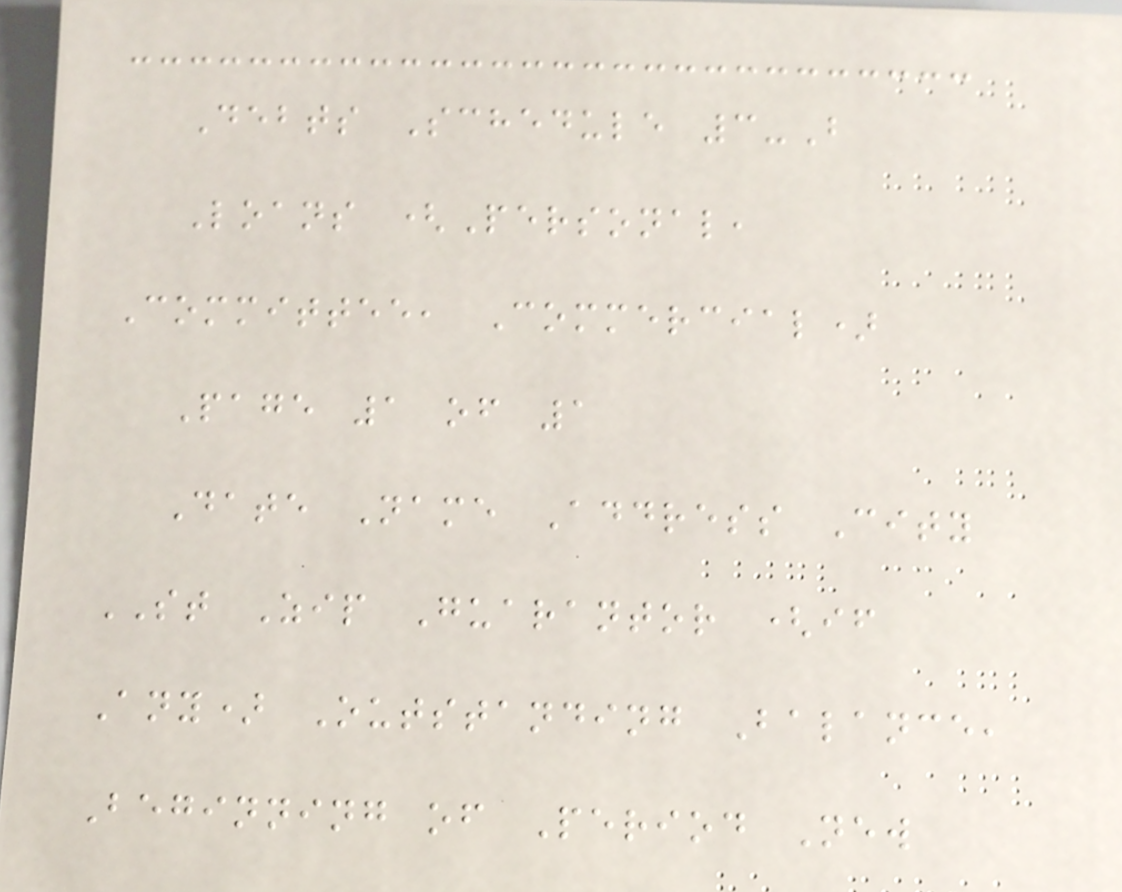Debts Schedule 3-B
Loans (Personal,
Committee, Commercial)
Page 1 of 1
Date Name Address City
ST Zip Guarantor (if
Any) Outstanding Balance,
Beginning of Period New
